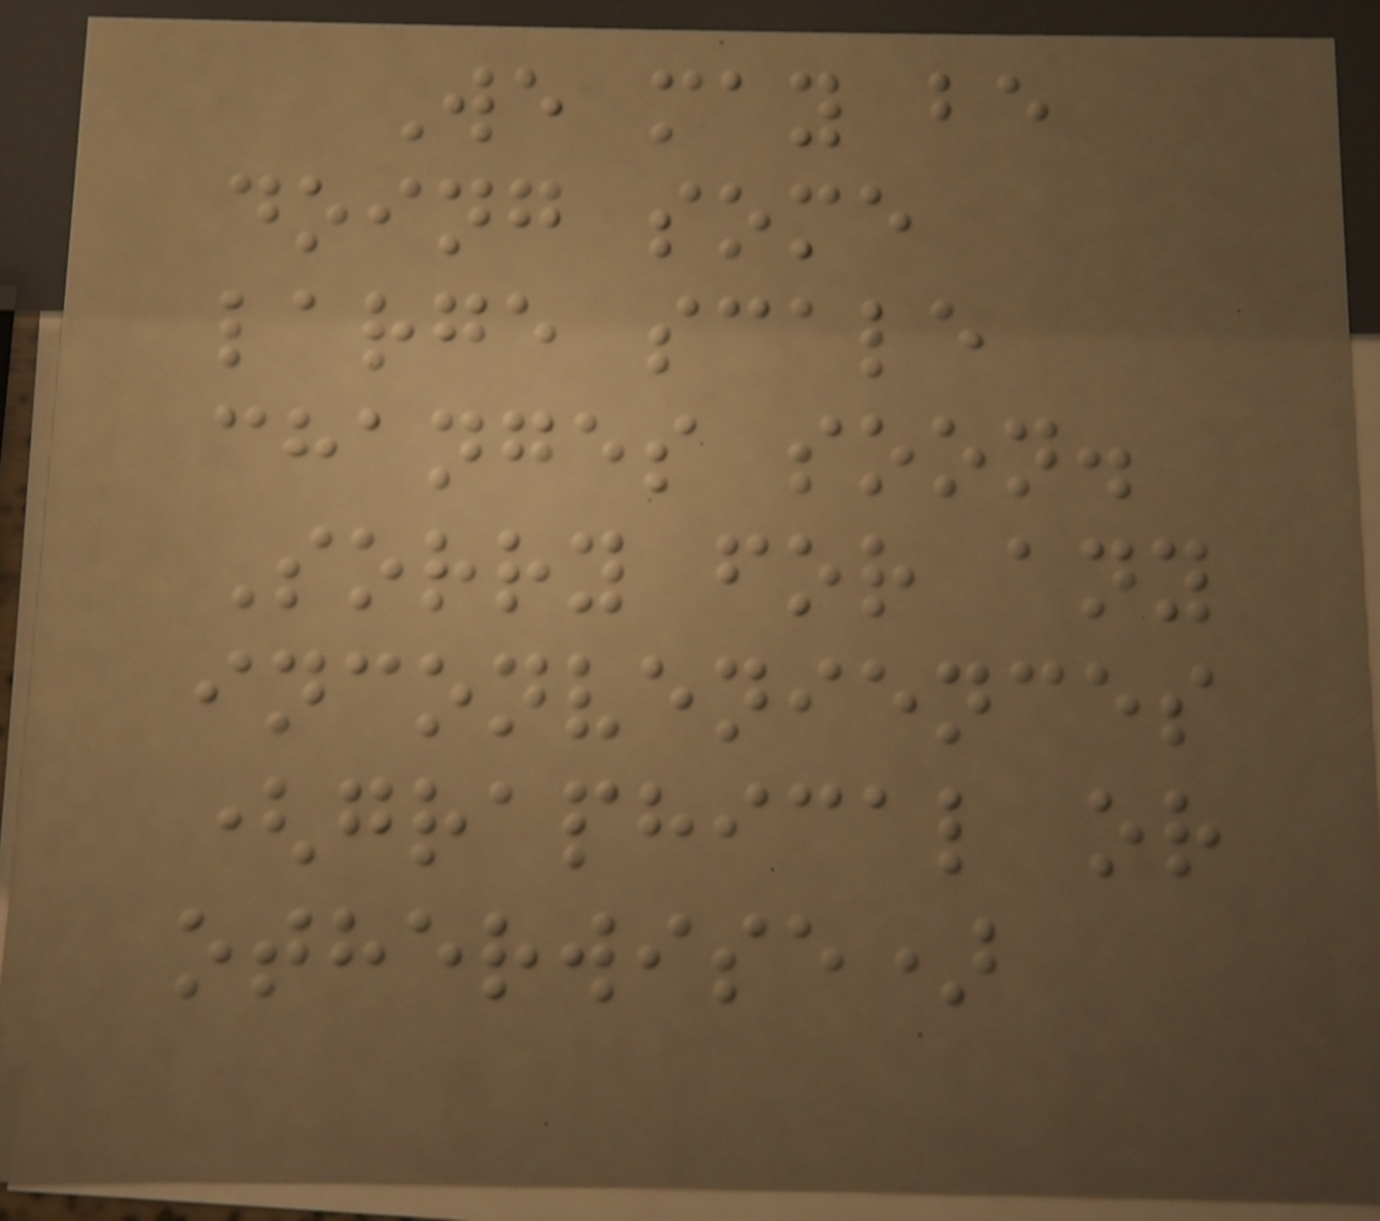We may be
doing some
large scale
changes soon.
Sorry for any
inconveniences
(graphical or
otherwise)
